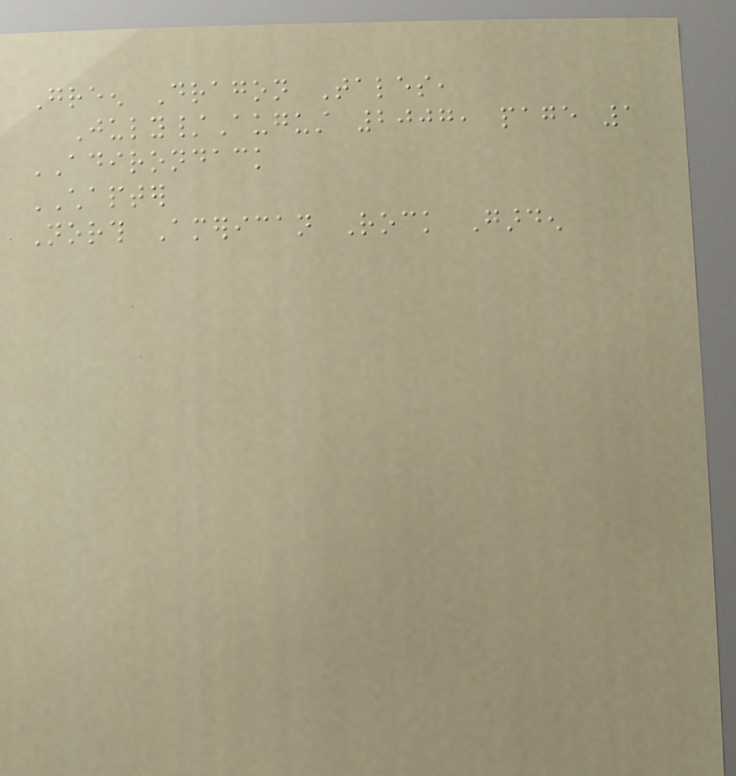Green Dragon Tales,
July/August 2007, page 1
ADIRONDACK
CHAPTER
North American Rock Garden
